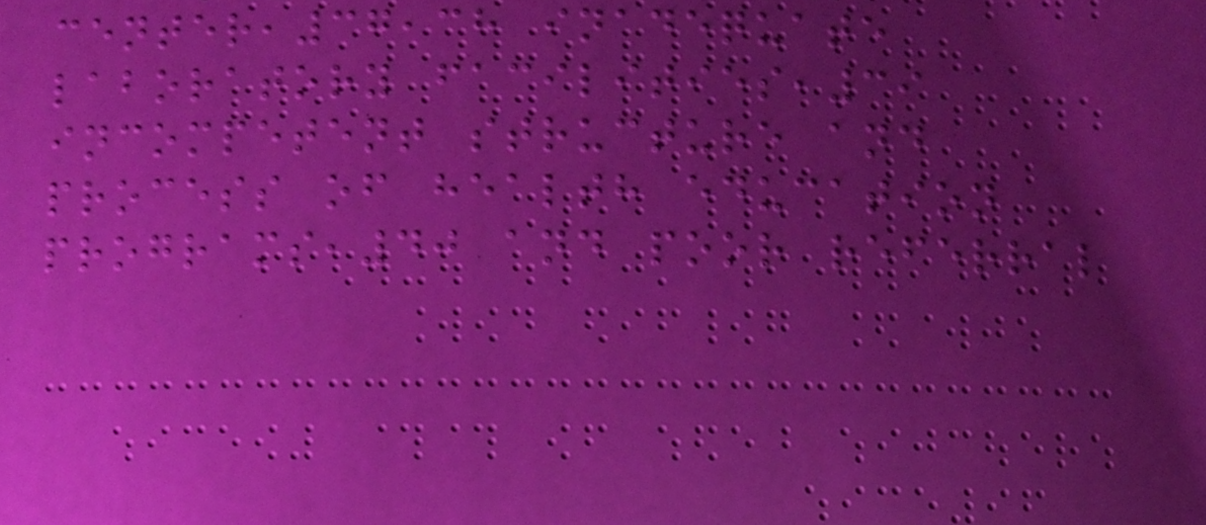center,37,38 inadequate
laboratory facilities,39
incompetent structure and
process of health education
programs,40 and poor referral
